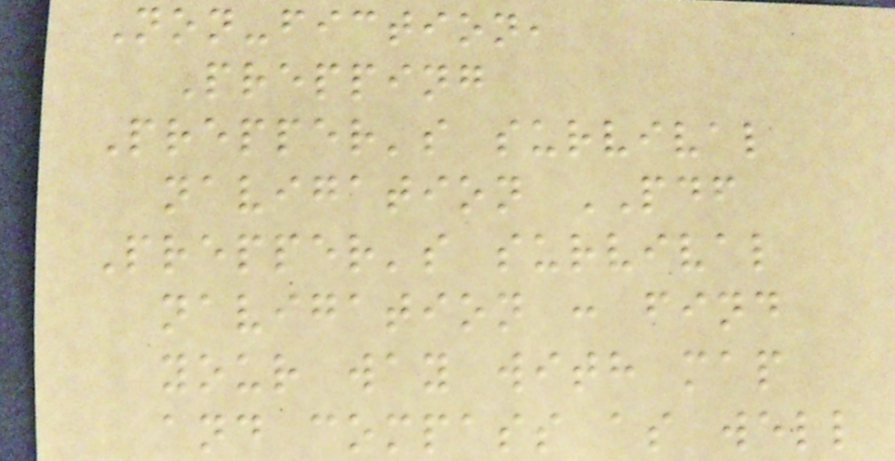Non-fiction,
Prepping
Prepper's survival
navigation PDF
Prepper's survival
navigation : find
your way with map
and compass as well
